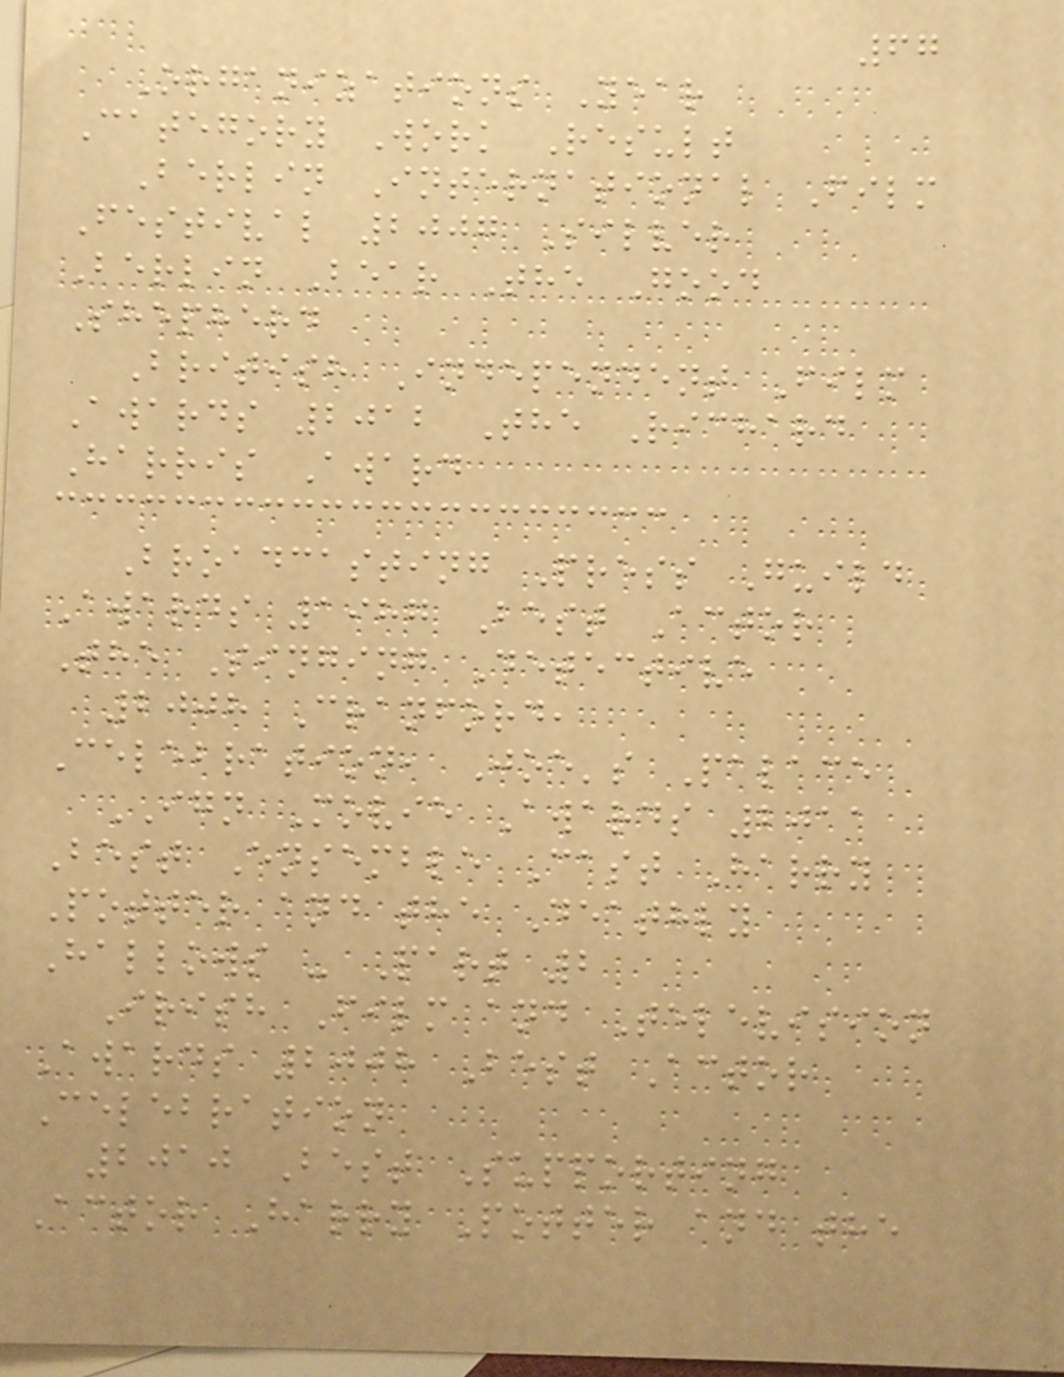67
Organizations Year
Category Work Result
Berlin International Film
Festival 2007 Silver
Berlin Bear The Good
Shepherd
British Independent Film
Awards 2012 The Richard
Harris Award
Broadcasting Press Guild
Awards 1987 Best Actor
The Singing Detective
2008 Cranford,
Celebration, Joe's Palace
IGN Movie Awards 2011
Best Ensemble Cast Harry
Potter and the Deathly
Hallows - Part 2
Irish Film and Television
Awards 2008 Best Actor
Celebration
2010 Best Supporting
Actor Harry Potter and the
